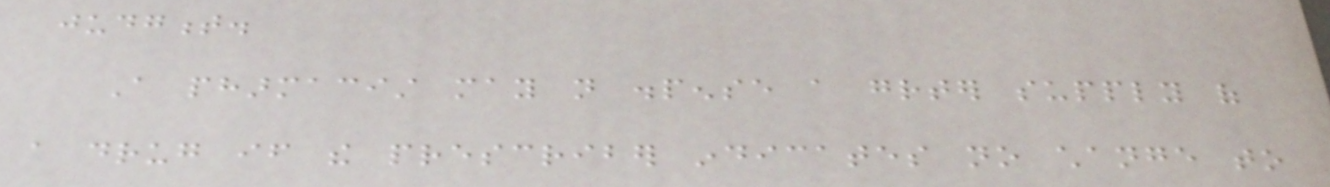judgment.
A pharmacist may not dispense a greater supply of
a drug if the prescriber indicates no change to
